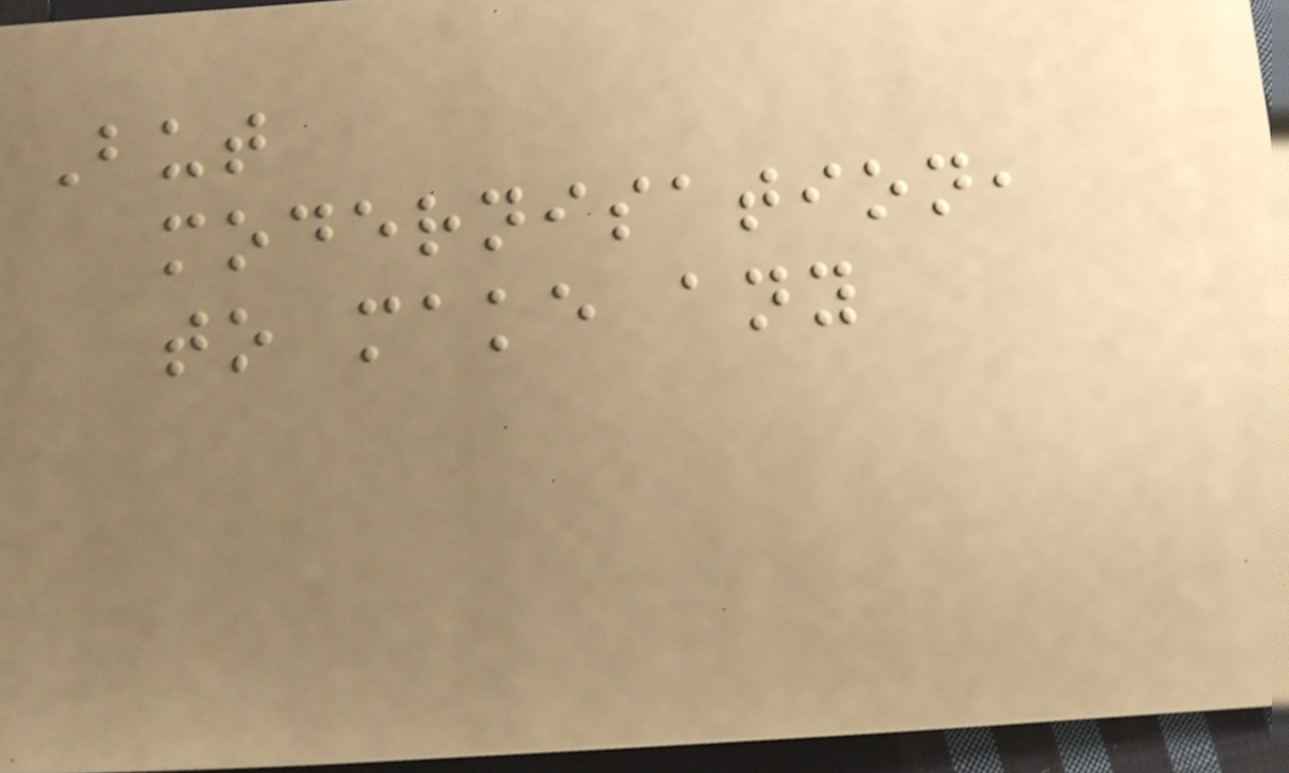But
modernisation,
to make any
